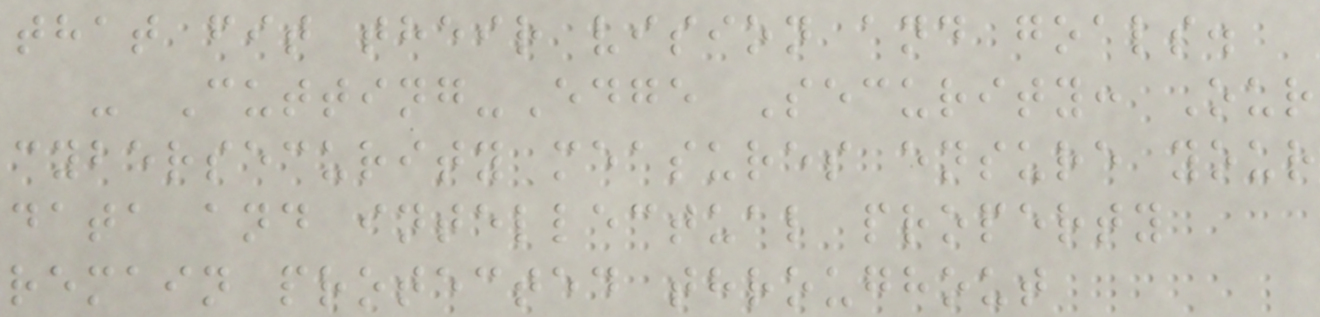that fit their vision and goals.
- Cutting-Edge Security: Our
cybersecurity measures ensure your
data and intellectual property
remain protected throughout
